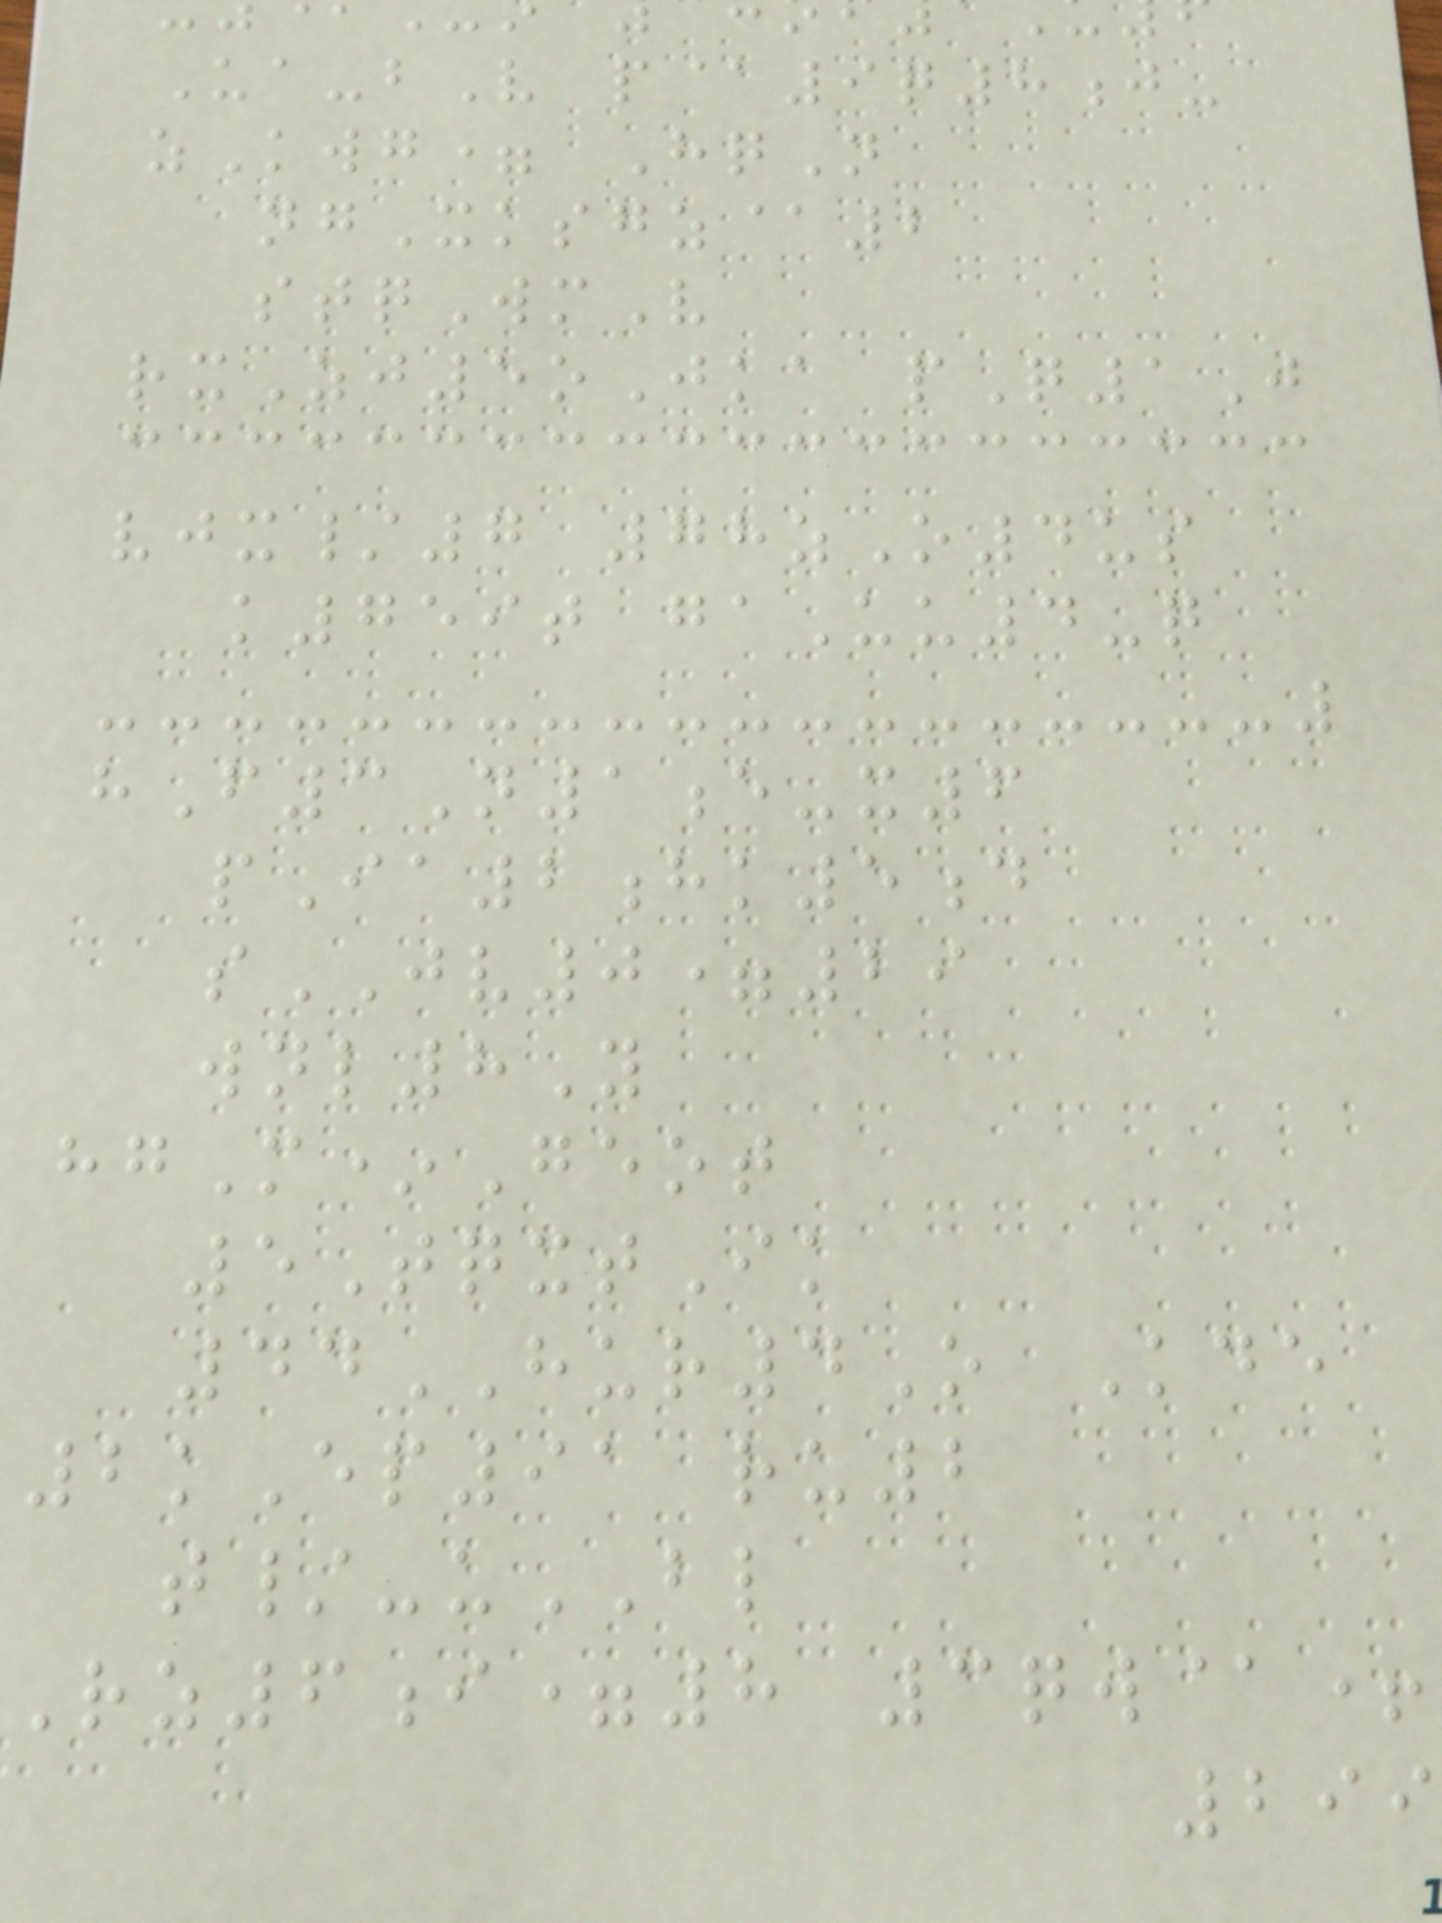Ua-bV p@9q8j-
zKwg= HqN
ngXksgz@2
stqWmV
rxZj5oJka pQ1J
vjx/7 78zO4us
k759t gaUu4-q
hF3N1e-x6
pIa2hk5d
sJV0=29
wnl8Y
hgM*Geot
5TqxtIk
44HUR4O Kde
2kEp91 ru2
t/-uBL
Rz6i=8 3qw@+
299
